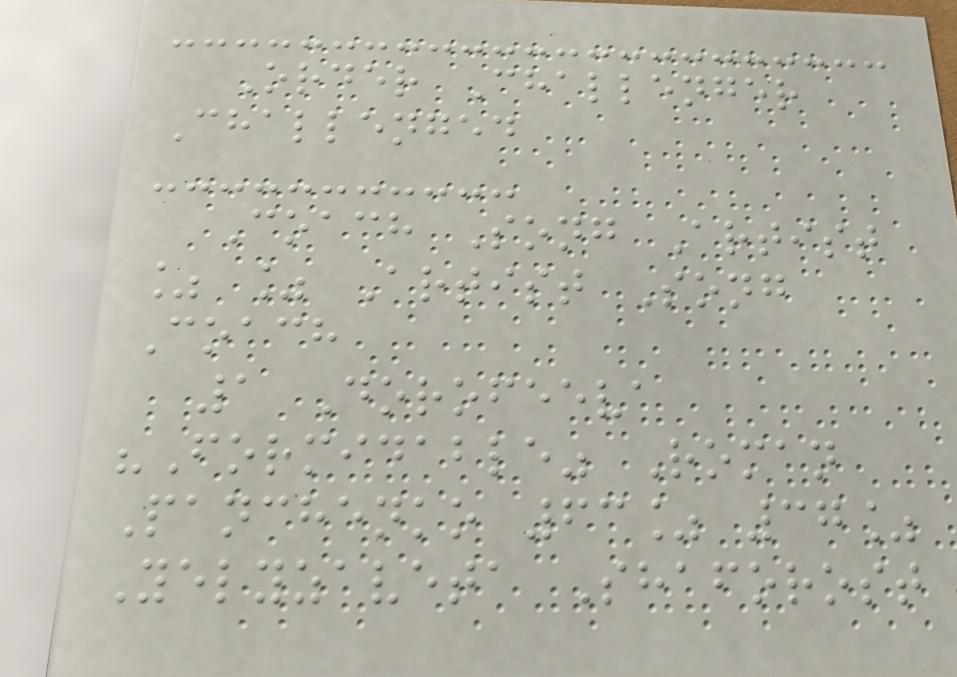Order Challenger
Challenged
Coach Song Artist
% % Artist Song
Coach
1 Dorofeeva
"Formidable" Roman
Panchenko 63% 37%
Yelyzaveta Shaforost
